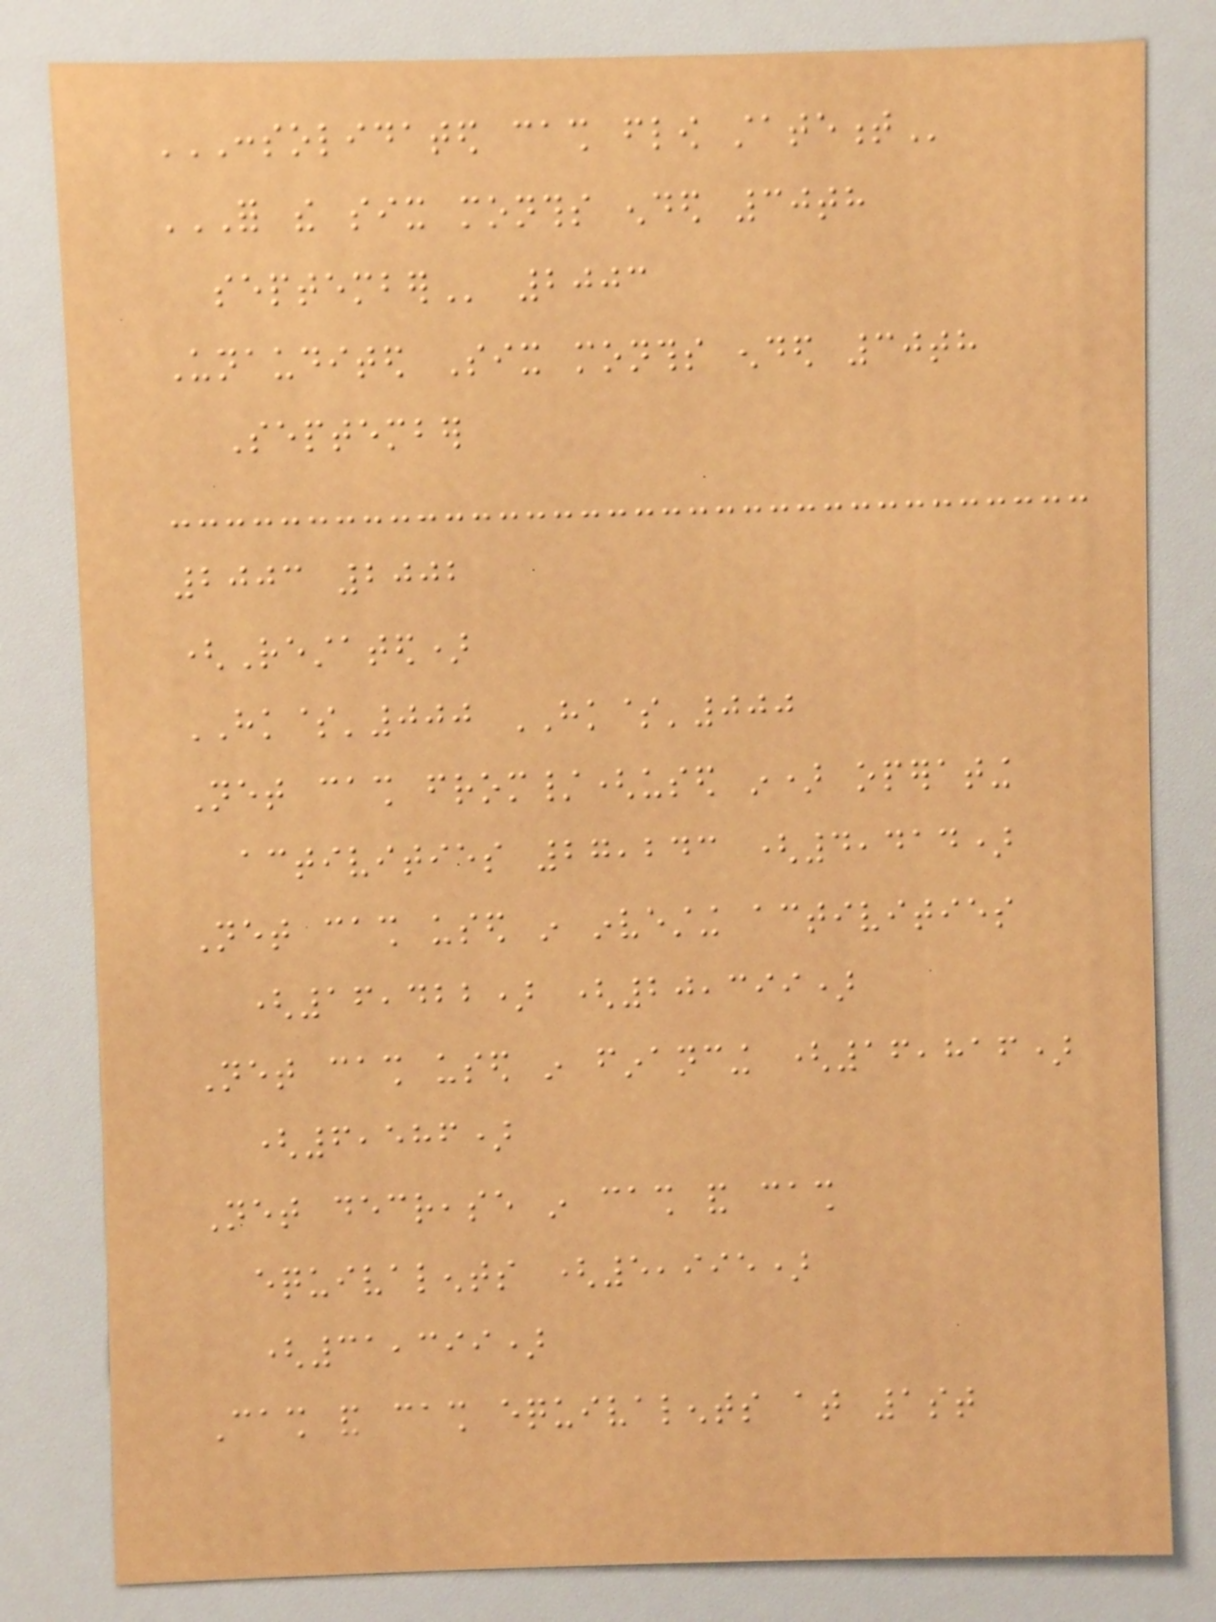CONSOLIDATED CASH FLOW STATEMENT
FOR THE SIX MONTHS ENDED 30TH
SEPTEMBER 2003
Unaudited Six months ended 30th
September
2003 2002
(Restated)
HK$'000 HK$'000
Net cash from/(used in) operating
activities 27,243 (4,414)
Net cash used in investing activities
(16,422) (20,399)
Net cash used in financing (16,816)
(6,586)
Net decrease in cash and cash
equivalents (5,995)
(31,399)
Cash and cash equivalents at 1st
